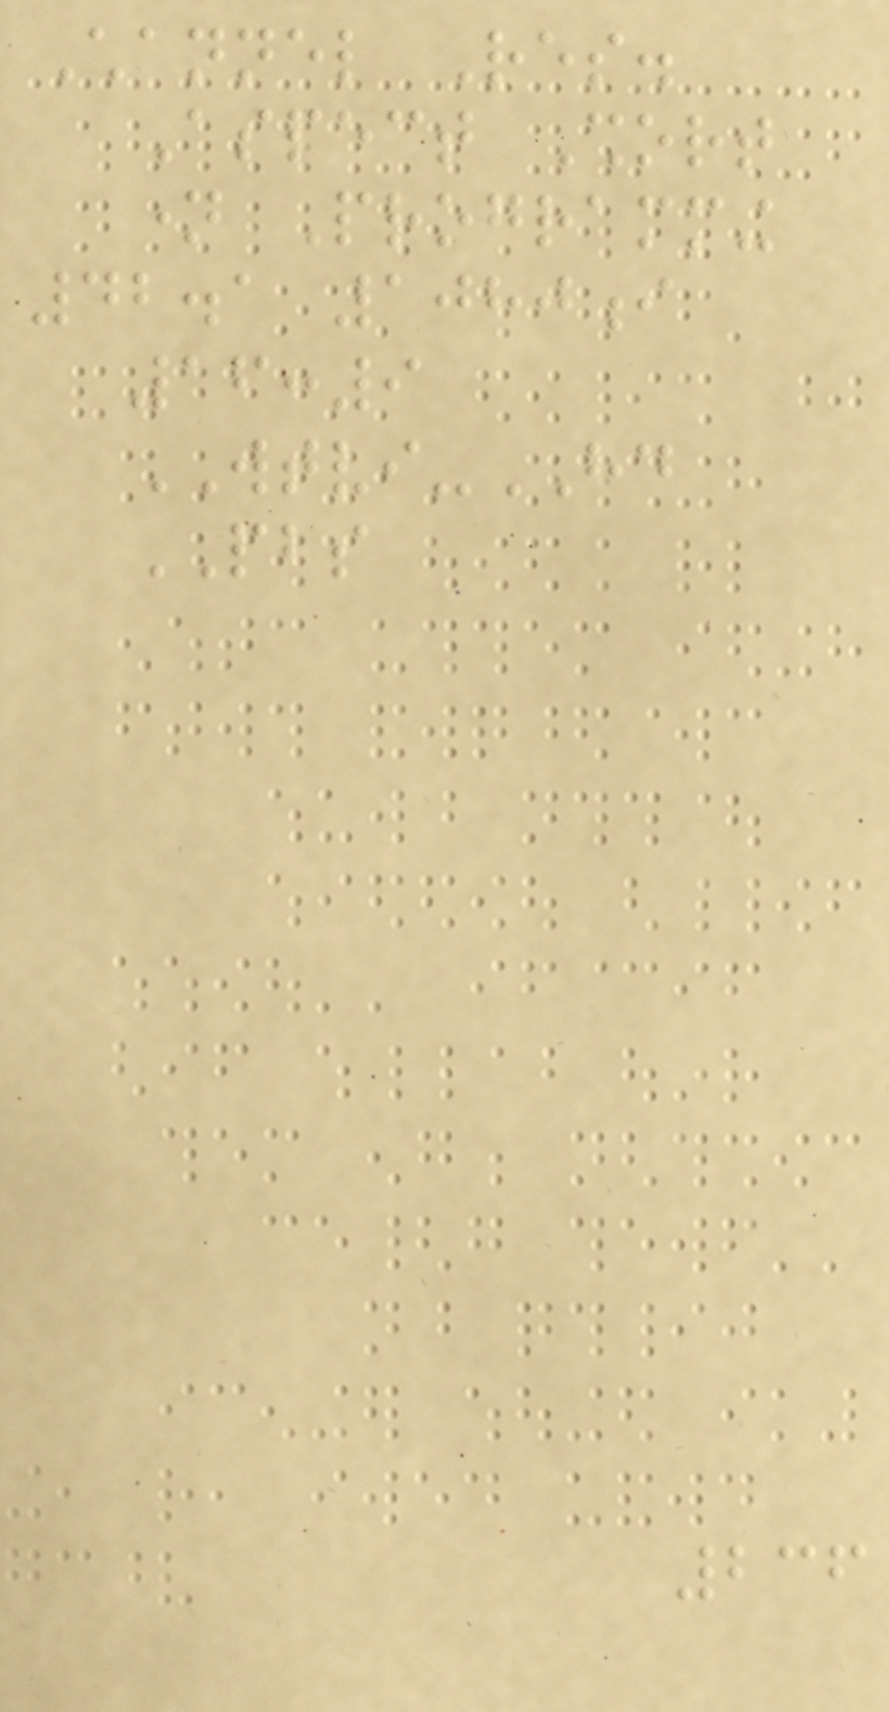Channel Res.
Aspect Short
name Programming
42.1 1080i
16:9
WTVI-HD
PBS
236
